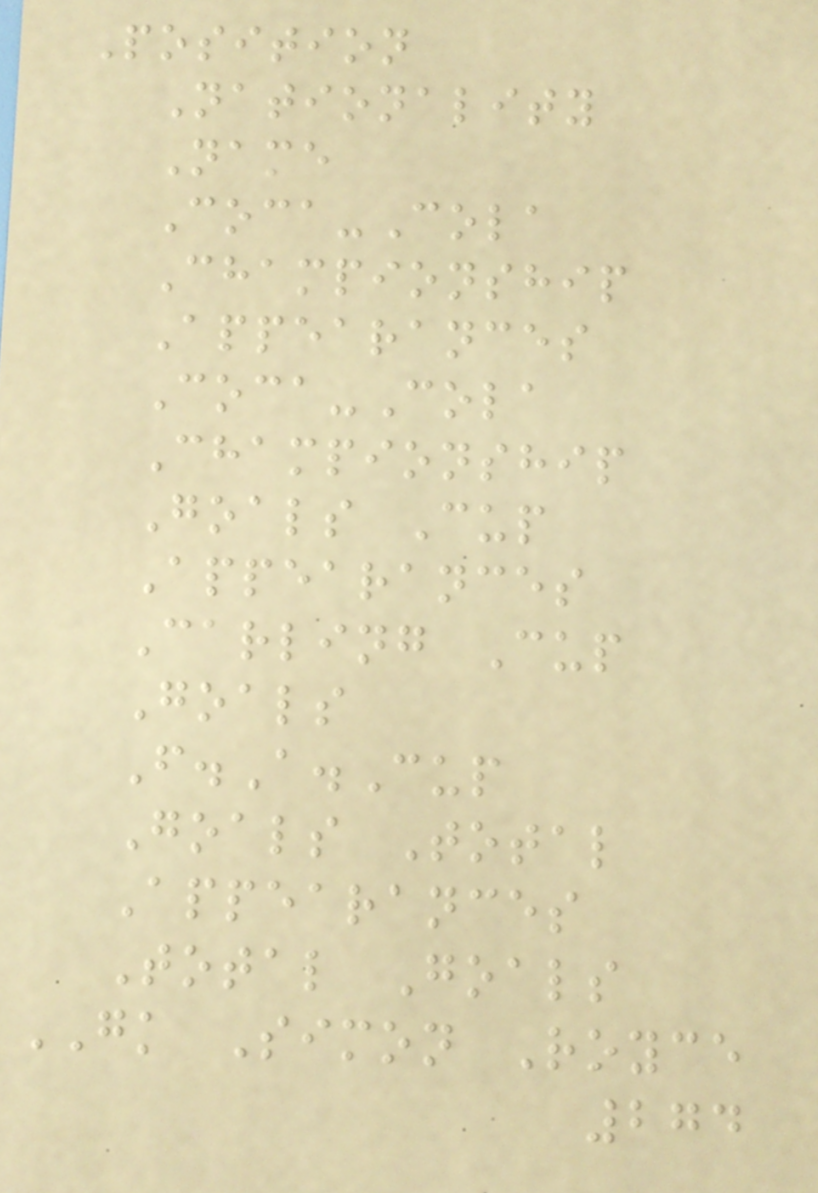Position
Nationality
Name
Coca-Cola
Championship
Appearances
Coca-Cola
Championship
Goals Cup
Appearances
Carling Cup
Goals
F.A.Cup
Goals Total
Appearances
Total Goals
GK Simon Royce
274
